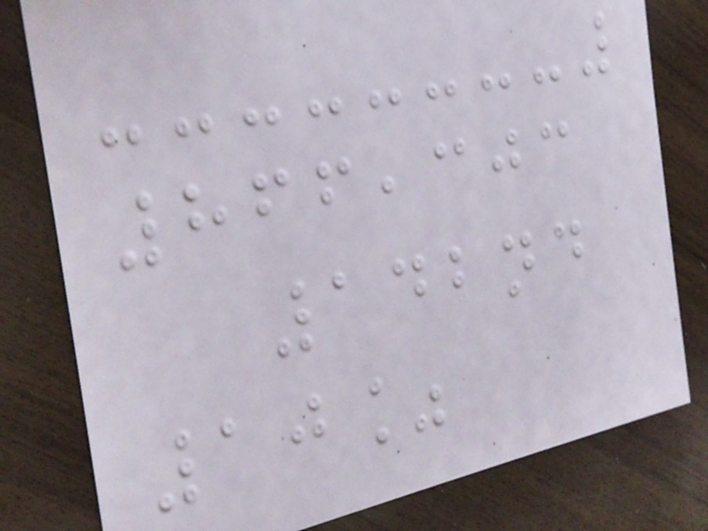866,303
142nd
10%
